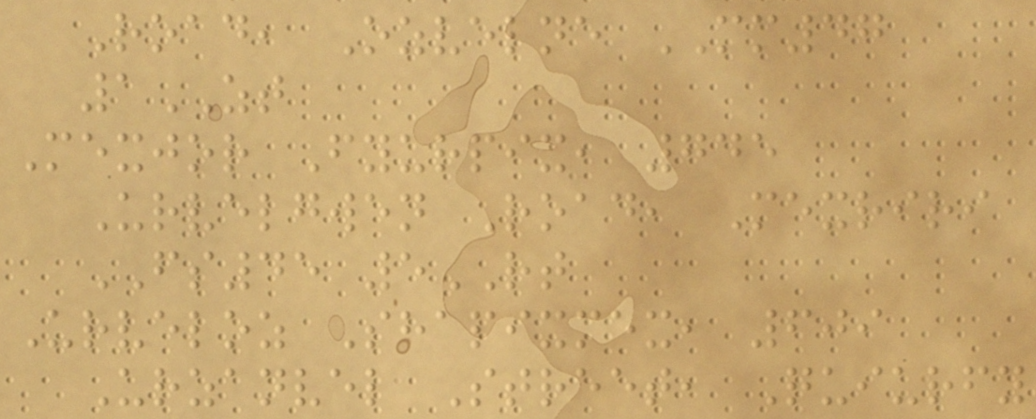Road, Ozvelne MM47
1ZT
Mexjor Fyurpix, 745
Urvelgwen Road, Mexriri
FS45 5RT
Urveloz Shapixmex, 609
Urzanvel Street, Quiurfy
